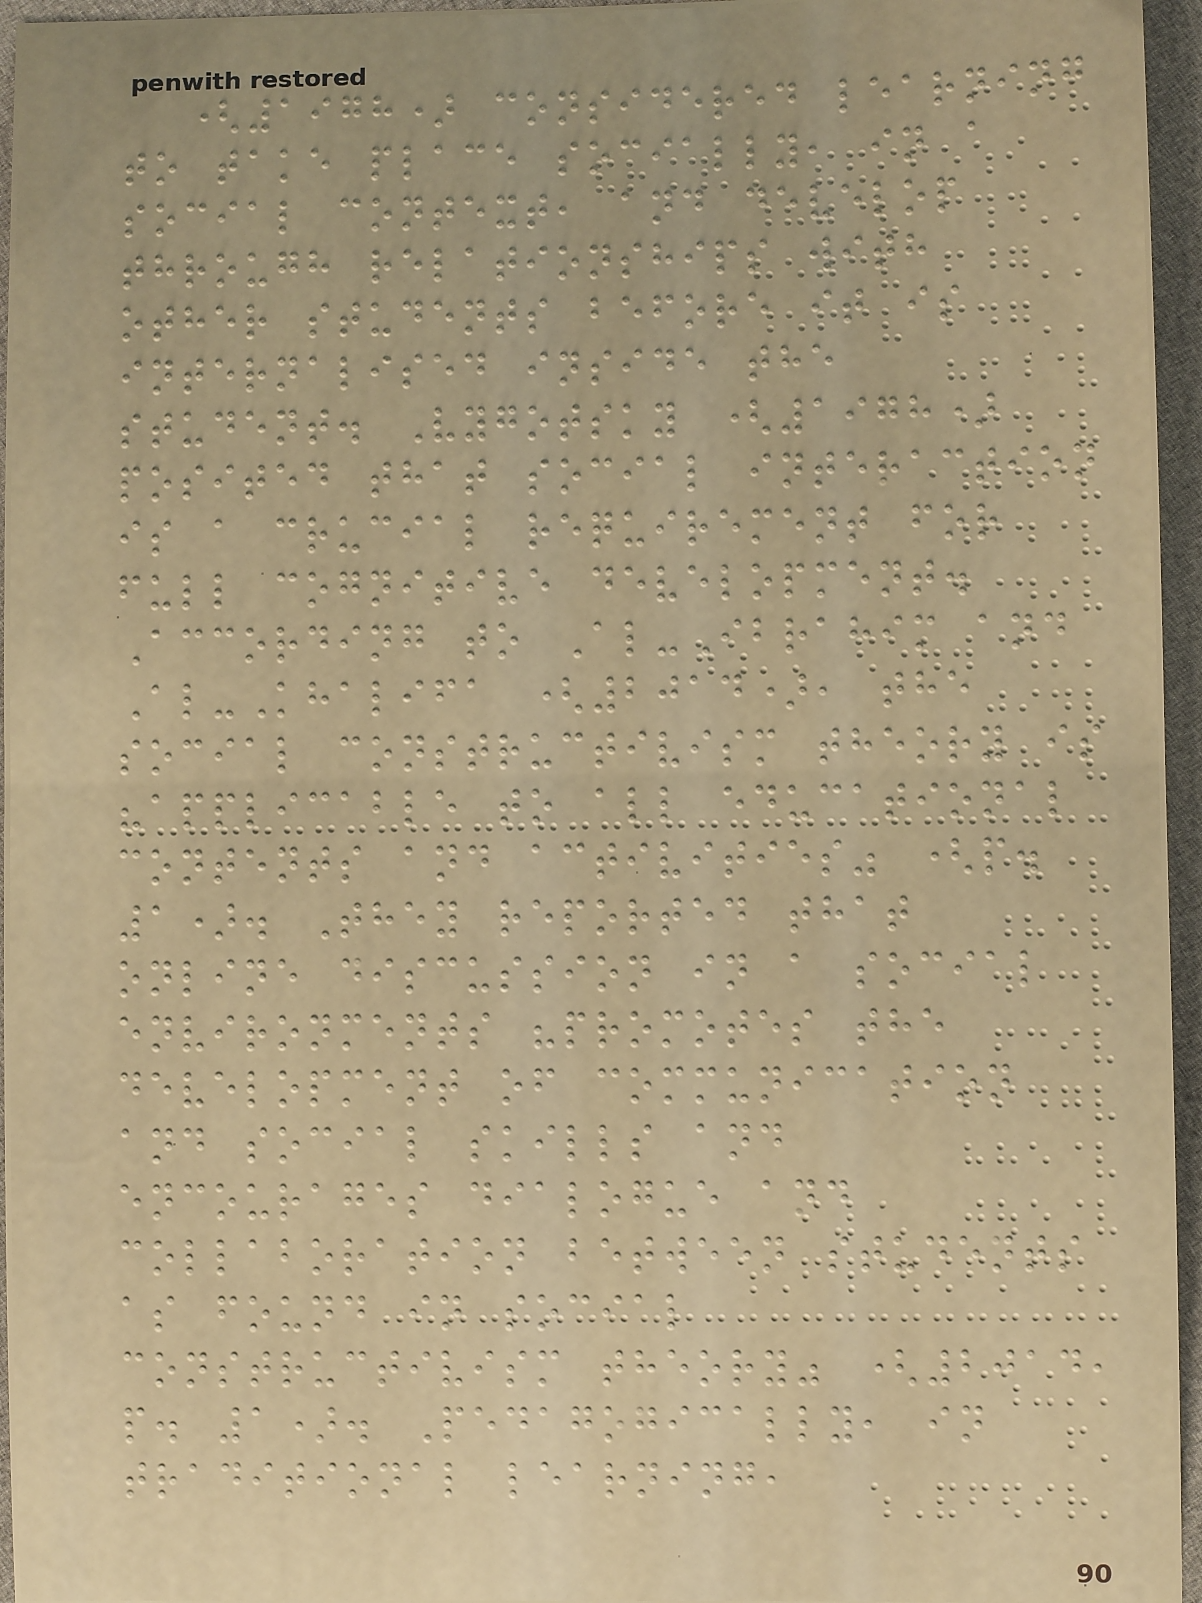(1978) considered learning
to take place socially, in a
social context, and develop
through relationships with
other students before it is
internalised inside the
student. Vygotsky (1978)
posited that social interaction
is a crucial requirement for
full cognitive development.
According to Al-Ibrahim and
Al-Khalifa (2014), the
social constructivism theory is
"applicable to all educational
contents and activities" (p.
1). They reported that
online discussion in a social
environments "promotes the
development of communication
and social skills and
encourages dialogue and
collaboration between students
as found in social
constructivism theory" (2014,
p. 1). Pedagogically, in
traditional learning,
